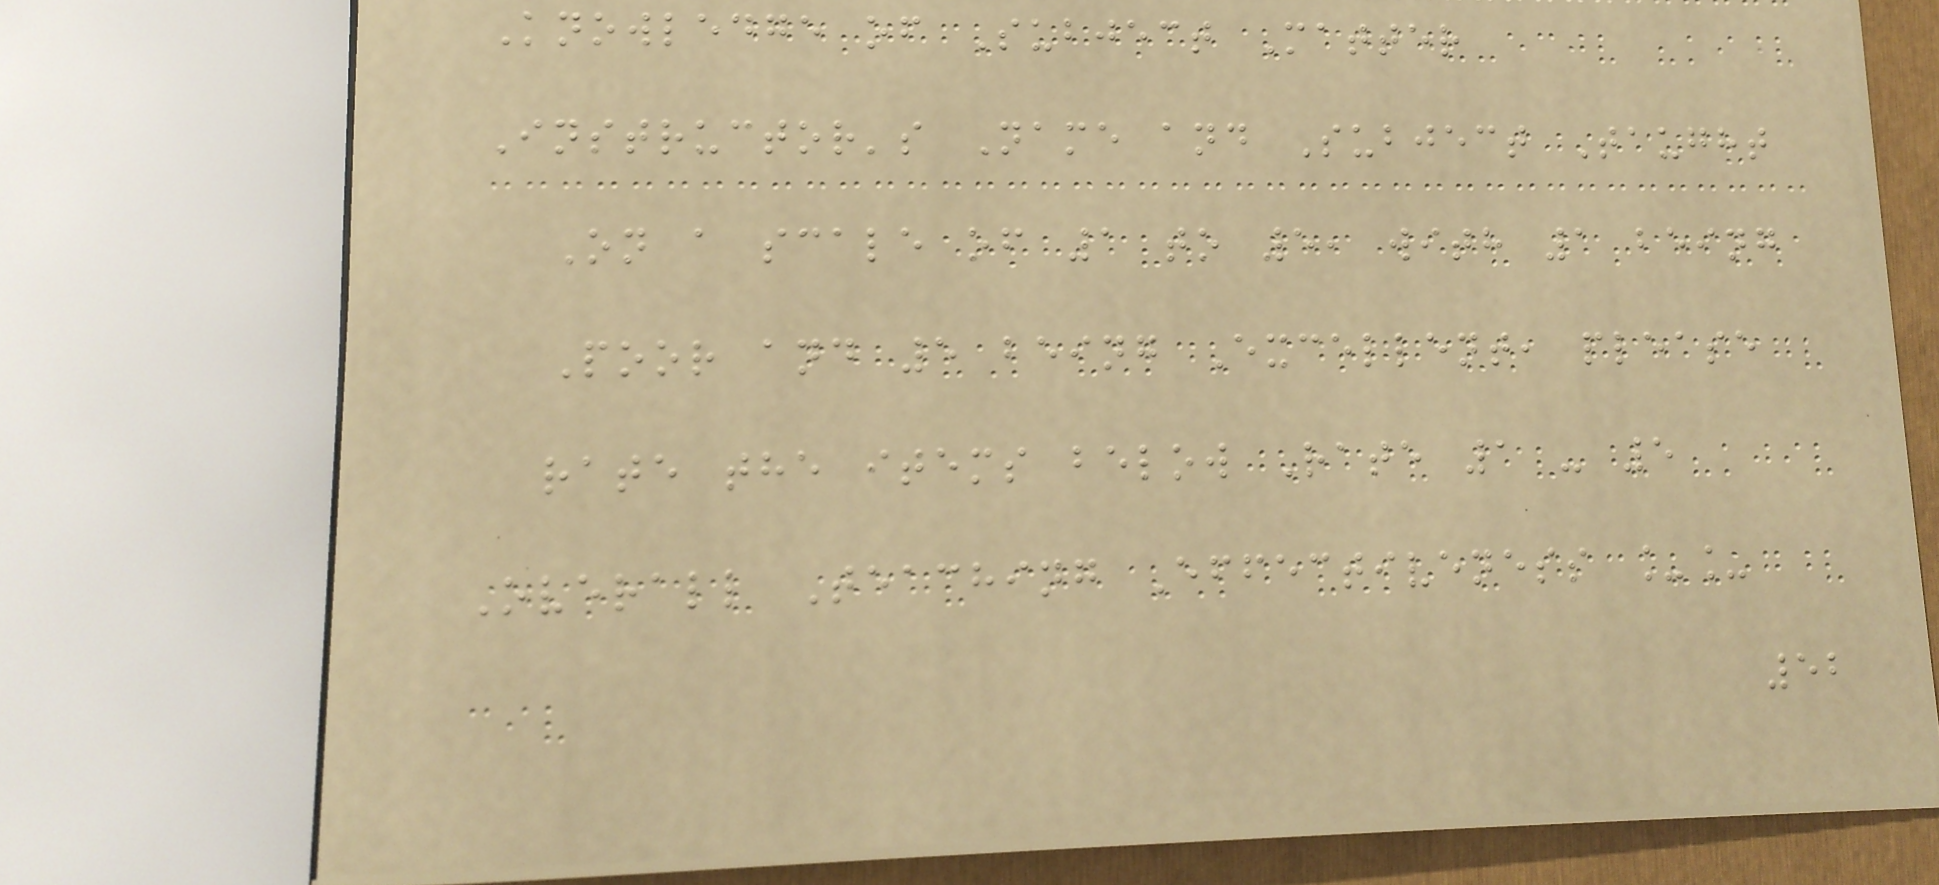Knowledge of Subject Matter
Instructor's Name and Subject Taught
On a scale of 1 to 5, with 1 being
Poor and 5 being Excellent, please
rate the items below Rate 1 - 5
Overall Teaching Effectiveness __
52
